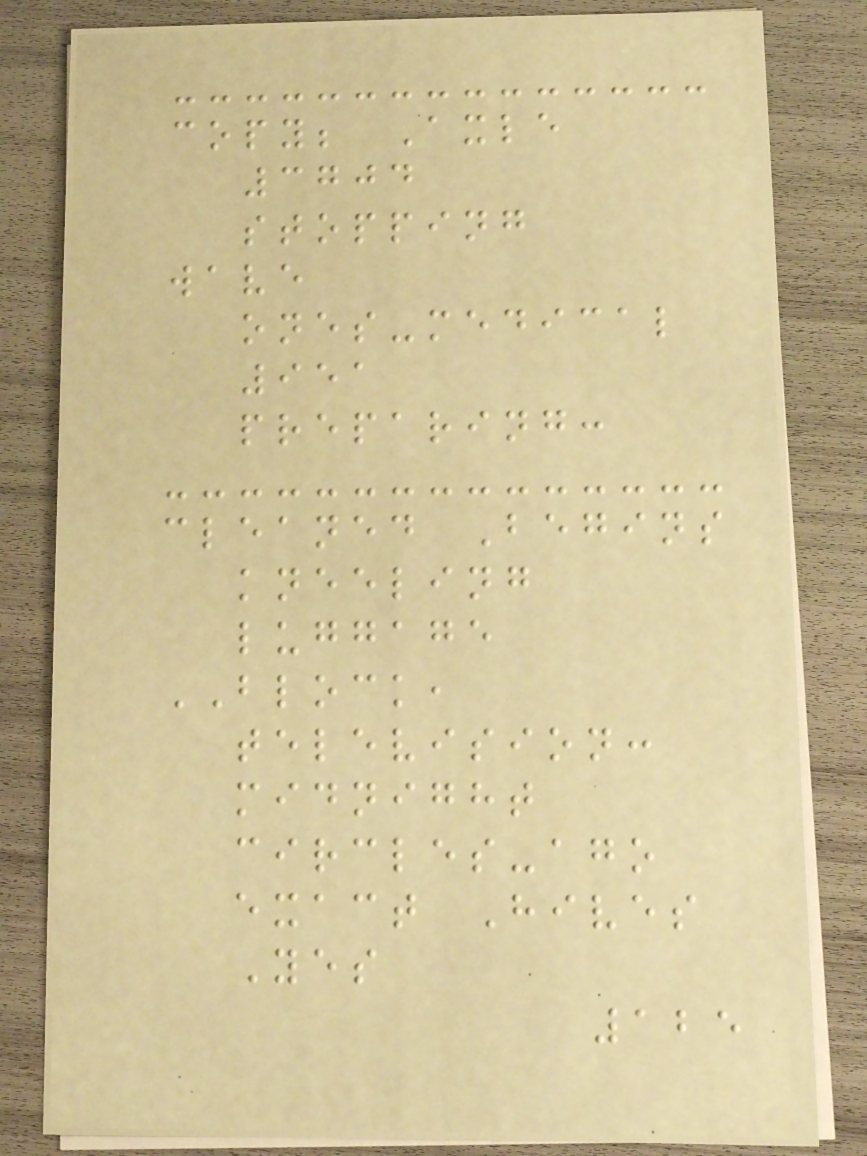copy; Axle
3704
stopping
wave
ones-medical
951
preparing:
cleaned Begins
kneeling
luggage
BLOCK,
television:
midnight
circles-ago
exact Hives
Yes
125
